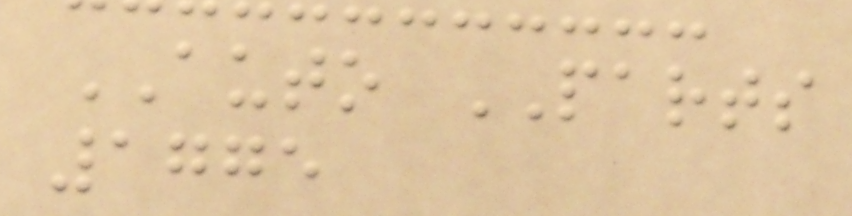AUTO PARTS
1775
